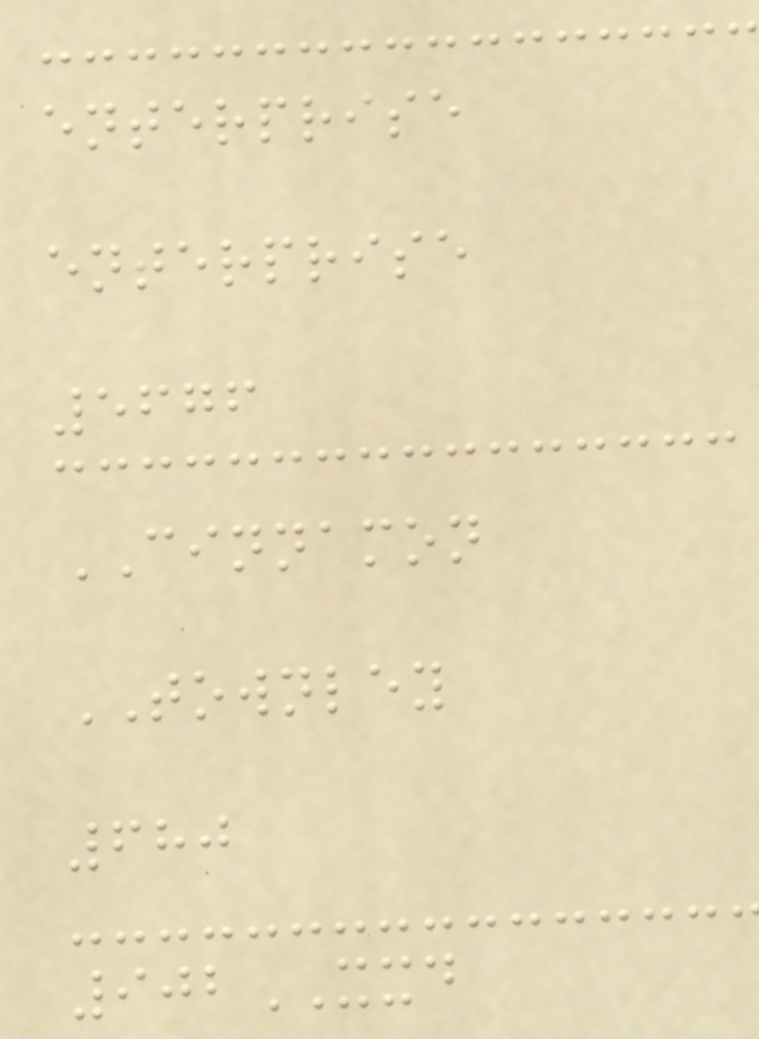enterprise
enterprise
5676
CINNAMON
TOWNLEY
680
902XXD
